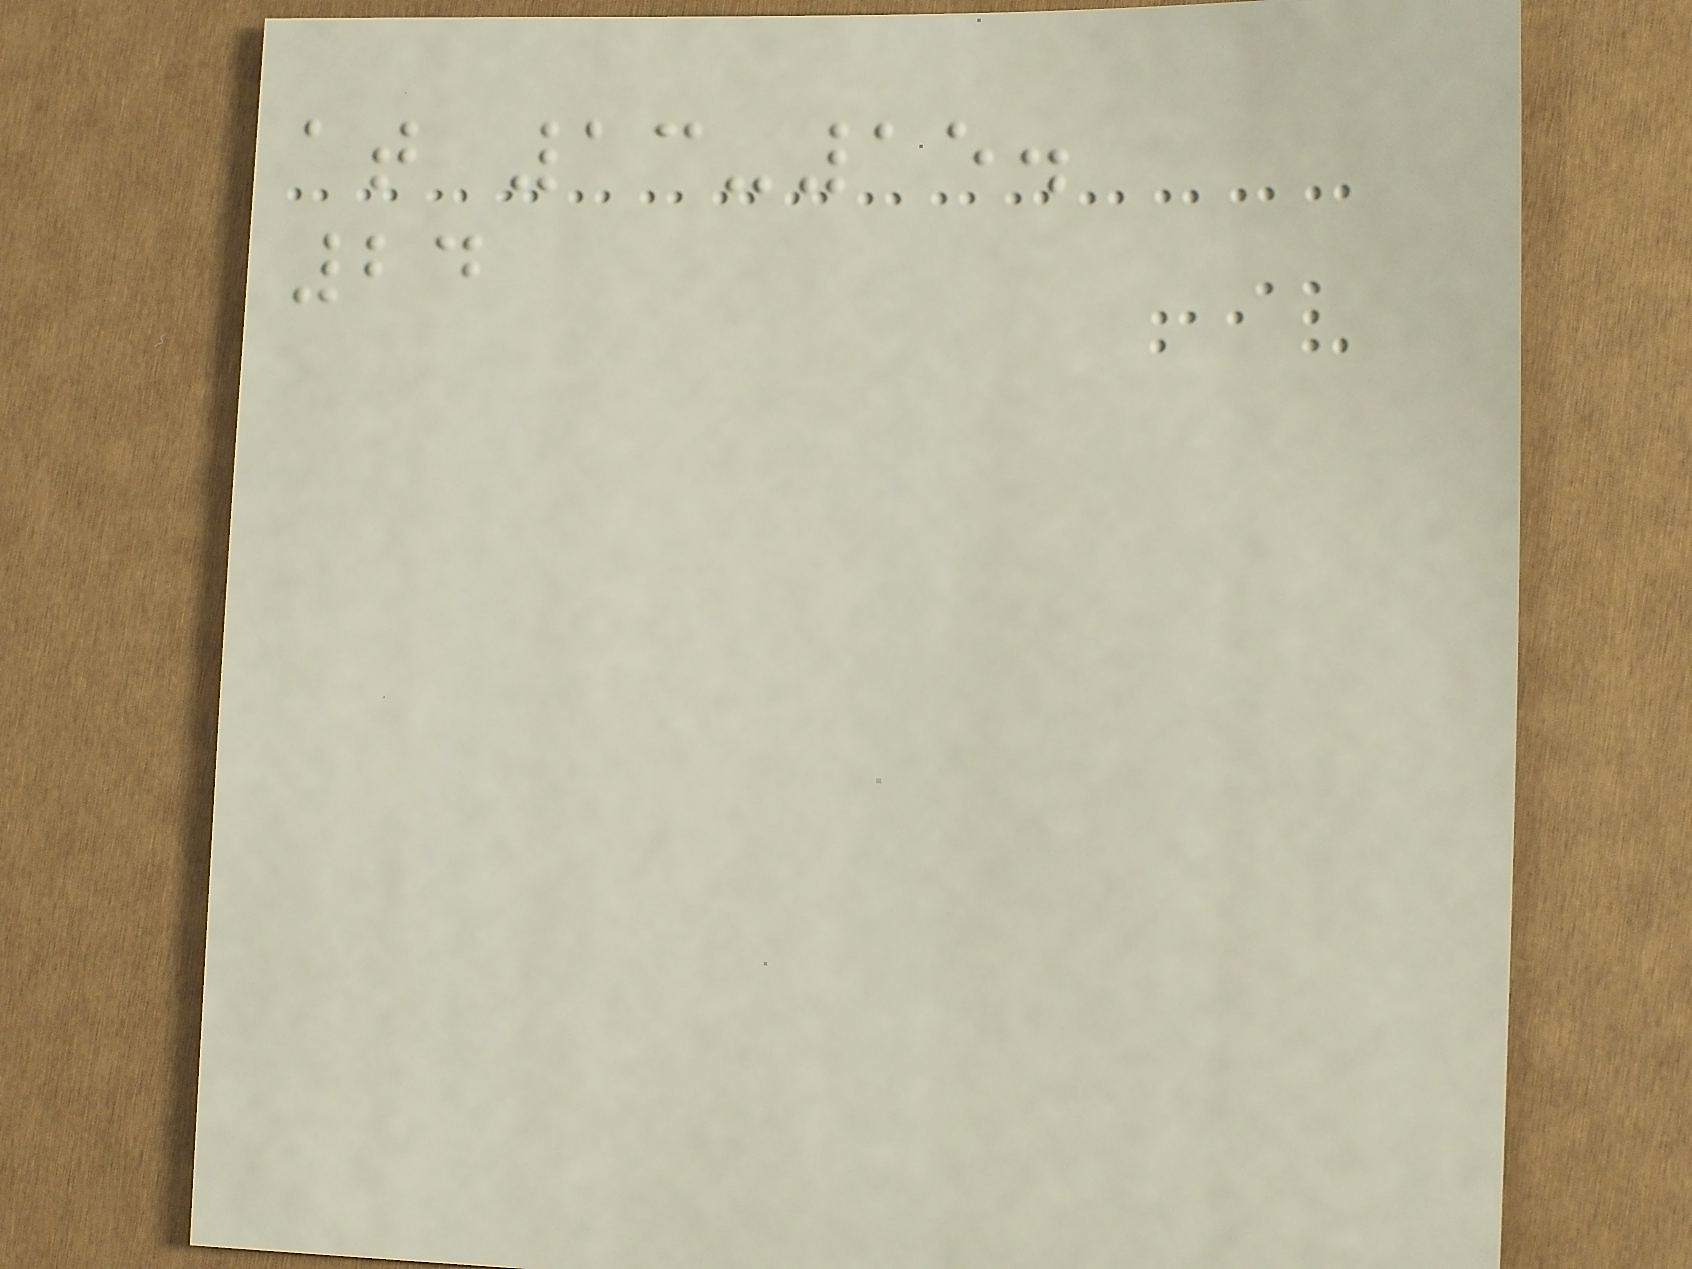at 13-15.
24
